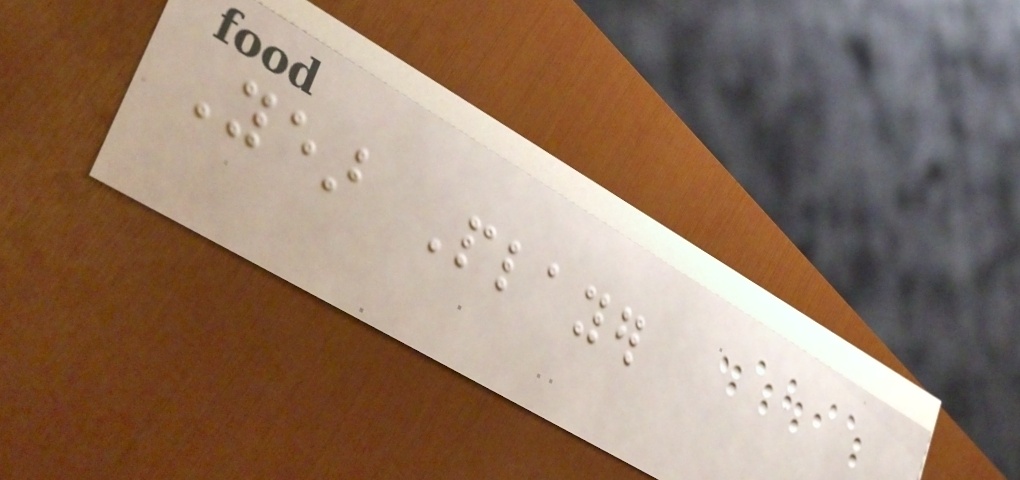Year Player
